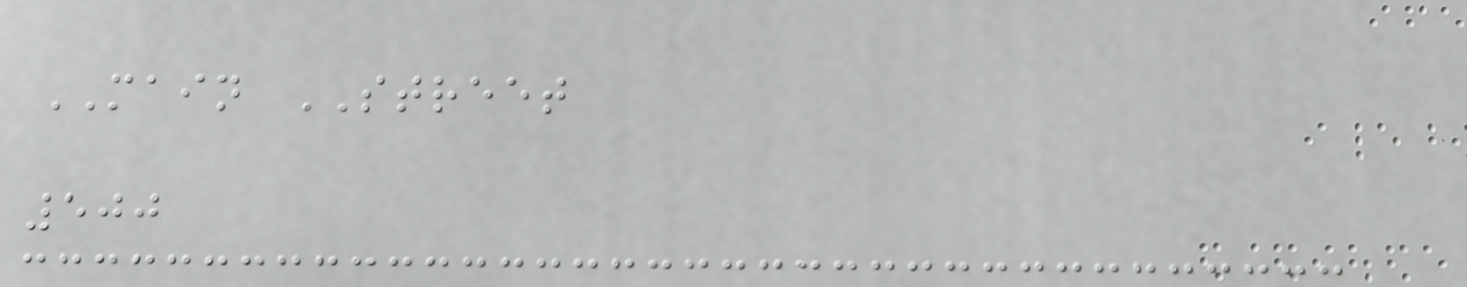MAIN STREET
500
